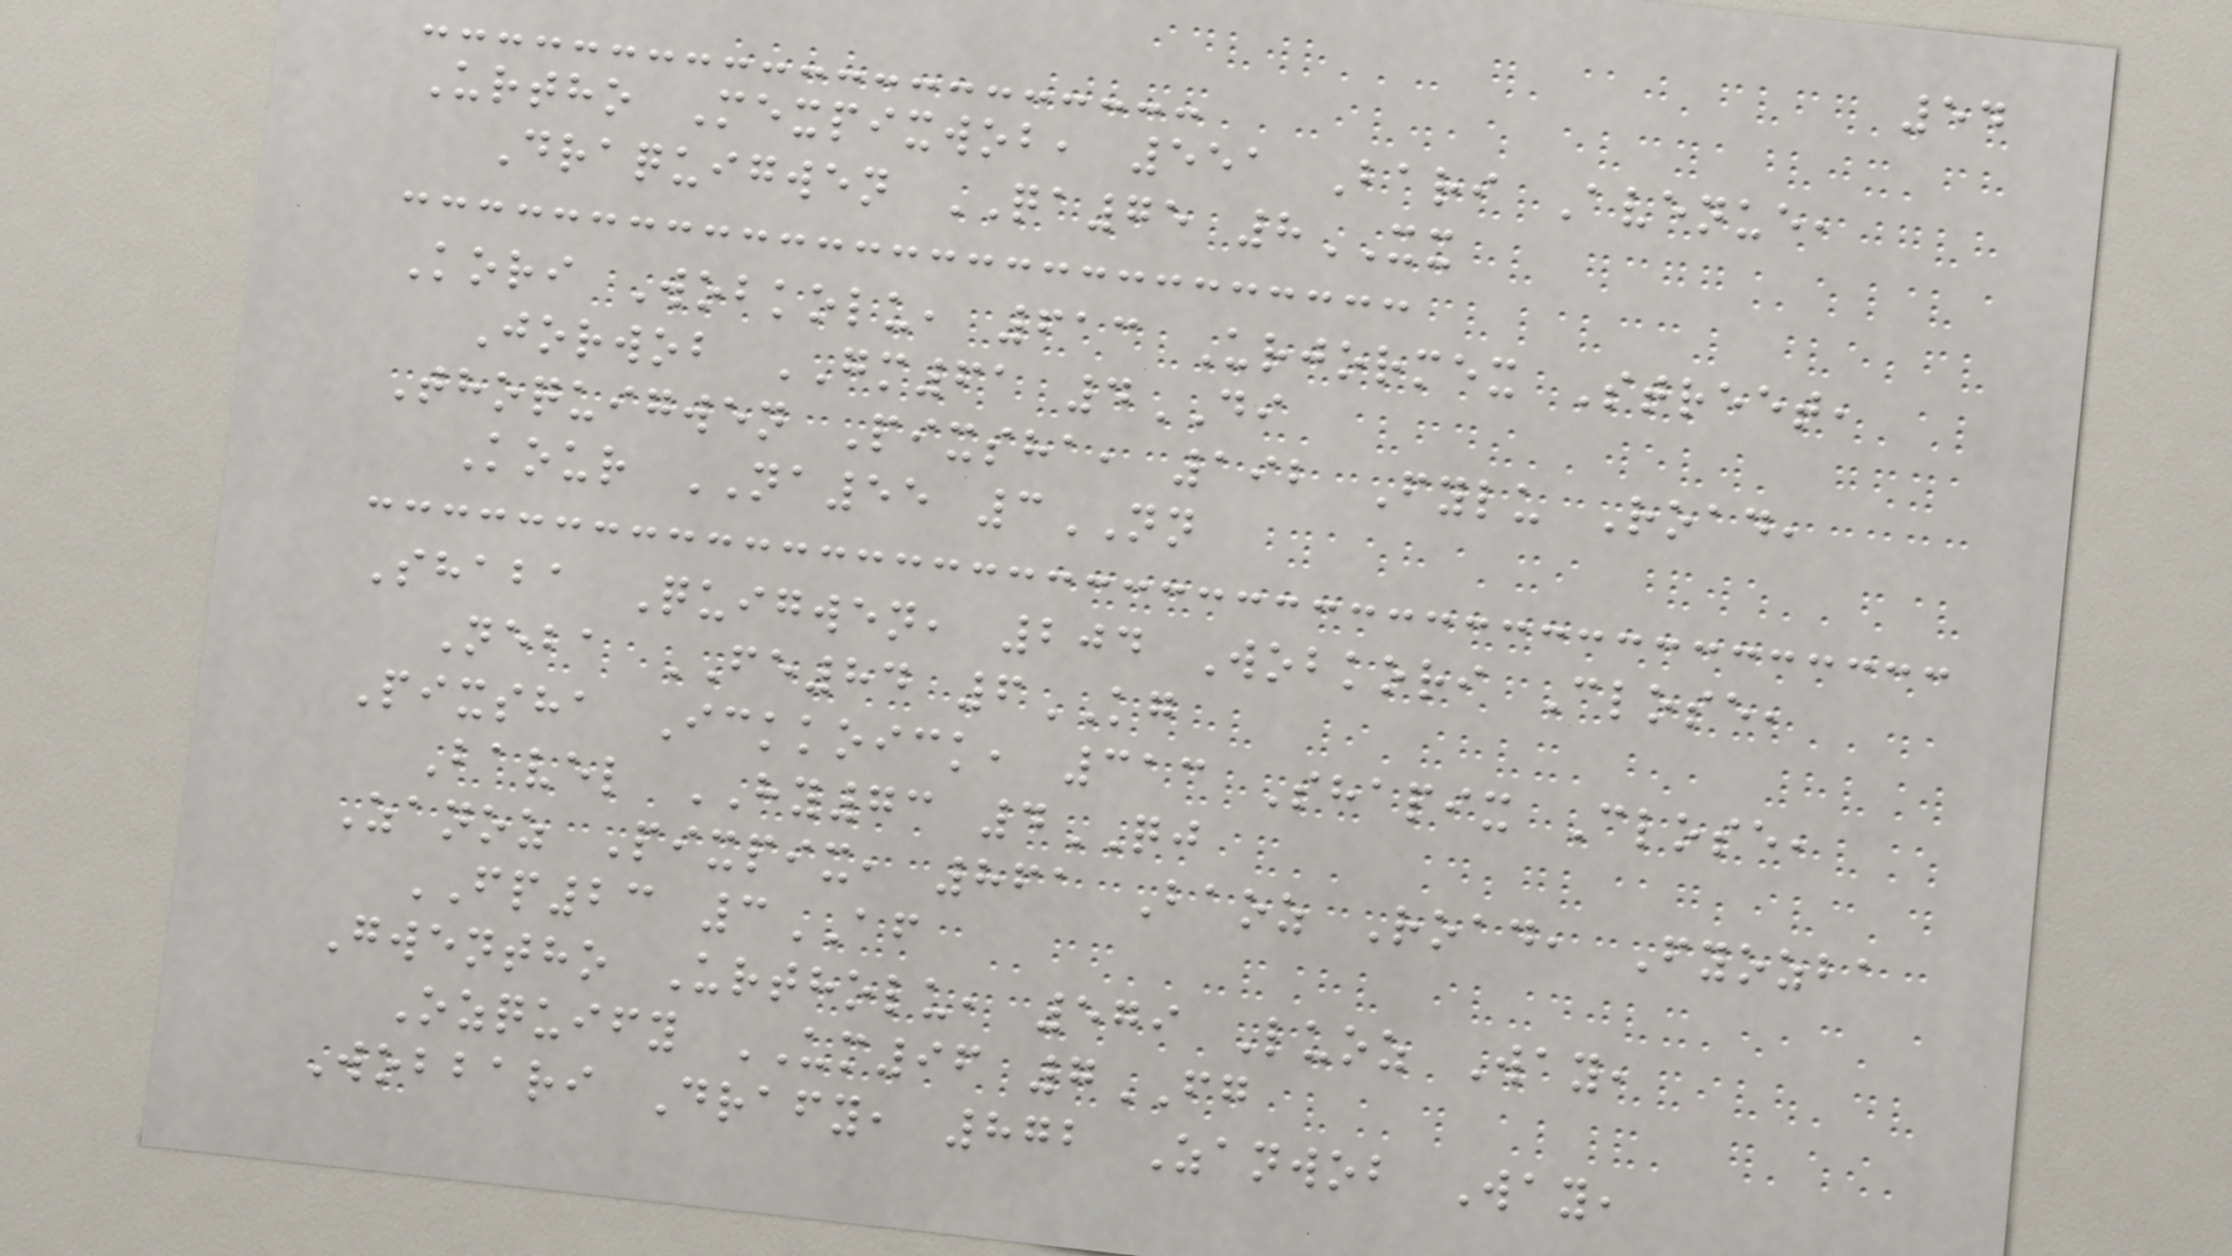54
Urtho Mexpixwob, 551 Bari Avenue,
Draquigwen QA75 8XX
Kori Wobkolu, 613 Urjormex Street,
Jorwob GM61 4DI
Thoquigwen Pixsha, 192 Fylu Road,
Kour NA55 3NN
Shaba Quigwen, 204 Wobkori Close,
Neba FE84 6KG
Pixsha Ickkoick, 313 Shapix Close,
Bavel HY73 4QJ
Zanoz Pixpix, 861 Baoz Road, Fyozba
FP23 3AF
Gwentho Urtholu, 579 Luoz Way,
Ozquify UM96 7FG
Wobbari Drafy, 872 Zanwob Way,
